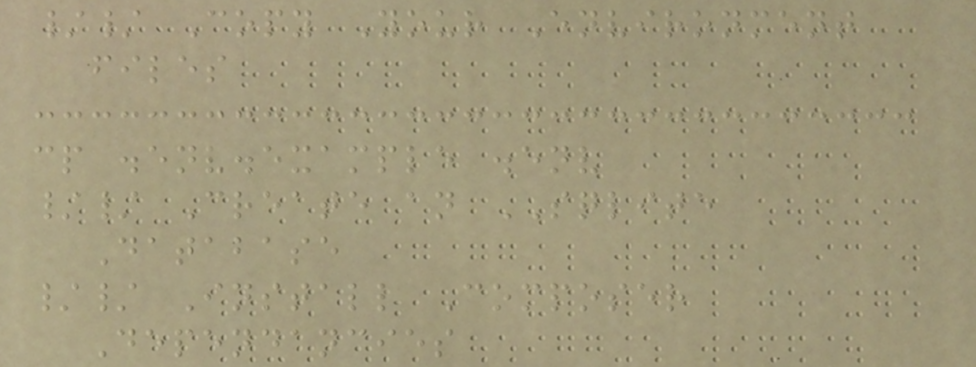// Copy Your Environment
files
cp .env.example .env
// Create an SQLITE
Database
// Install Composer
Dependancies
